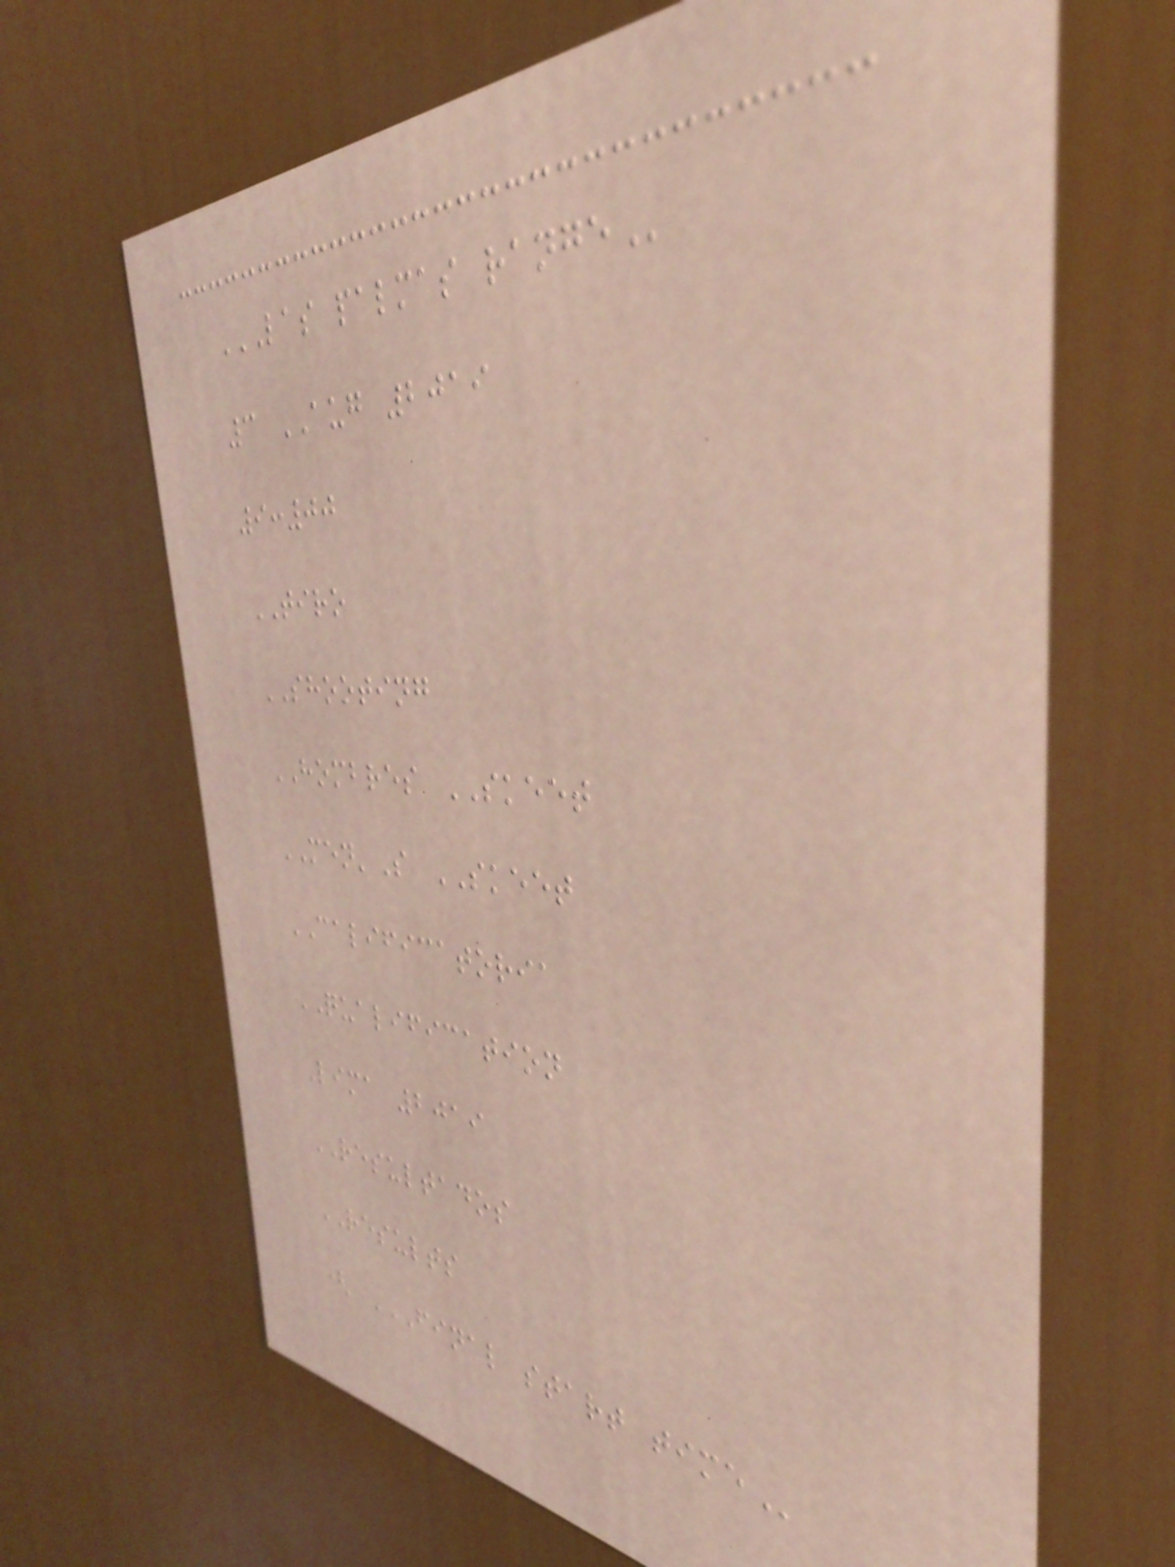LAS PALMAS RANGE
3 AUG 2019
9:00
TIRO
SHOOTING
HOMBRES SKEET
MEN'S SKEET
CALIFICATORIA
QUALIFICATION
Lima 2019
RESULTADOS
RESULTS
( FINAL START TIME
